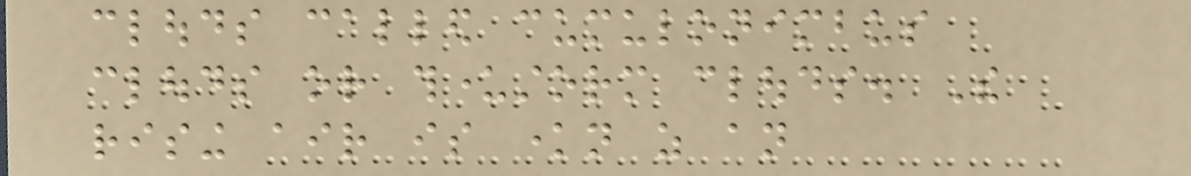clouds called cumulonimbus
clouds or thunderstorm clouds. The
rising air is known as an
